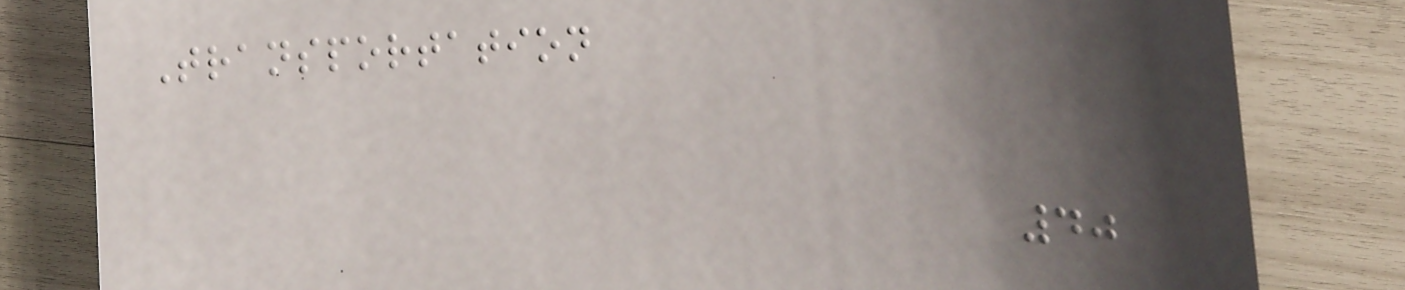Transportation
40
